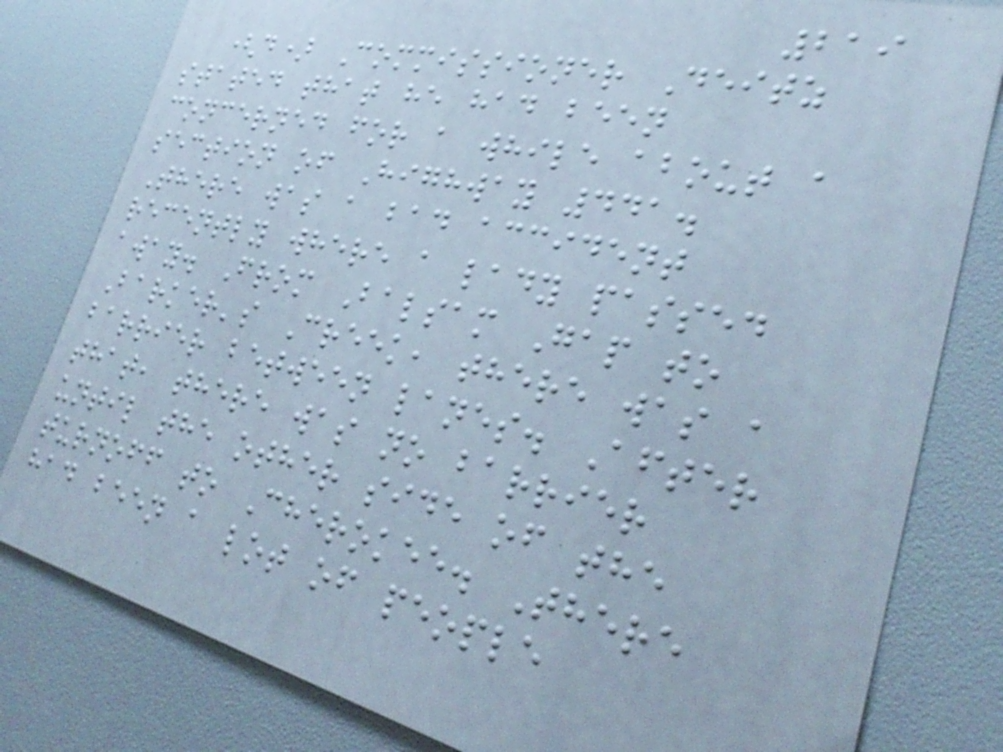219
(d) Commissioner Deitz
stated that he had been
concerned for a while about a
section of Highway 441.
There was a bad accident
recently where a lady passed
away. From Balsam Gap to
Barker's Creek, there was a
barrier between lanes. After
that, there was no barrier
until the other side of the
turnoff to Cherokee. There
had been a lot of people
